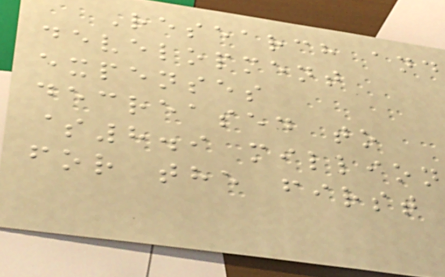Research and
development
expenses
decreased to
$8.9 million
for the first
